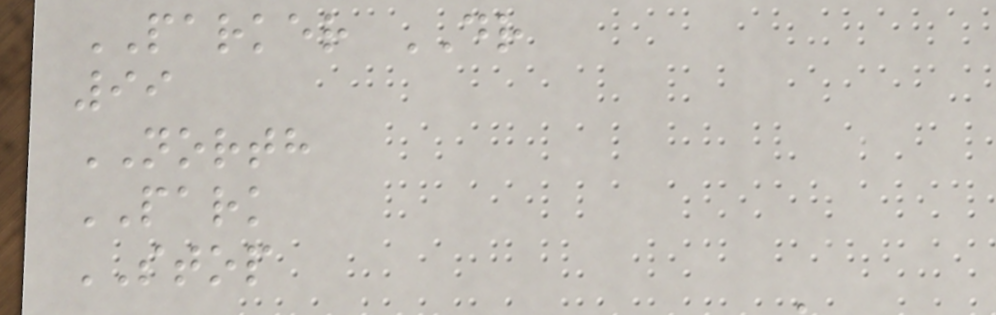PARKER DR
99
NORTH
PARK
STOP
